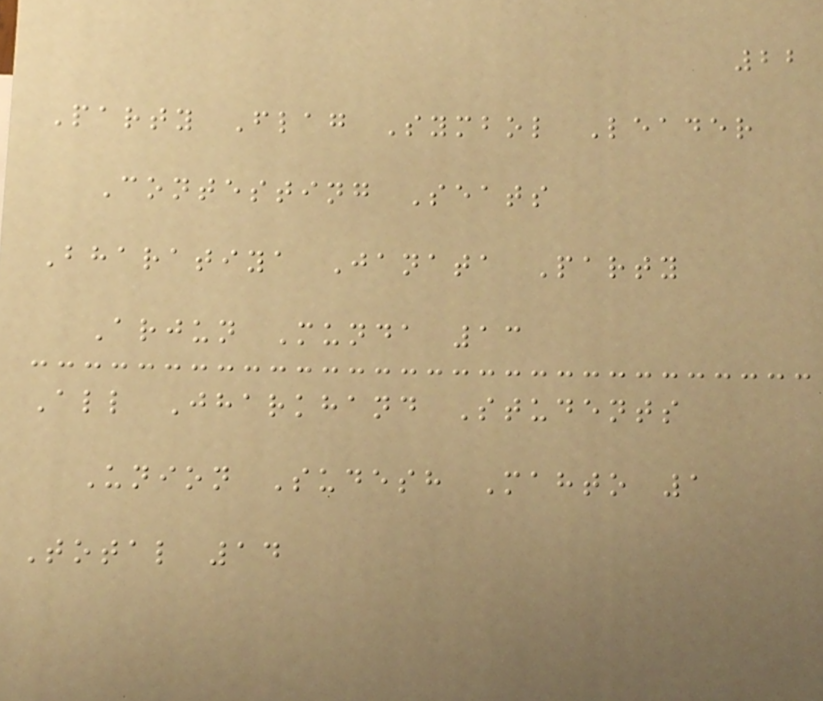22
Party Flag Symbol Leader
Contesting Seats
Bharatiya Janata Party
Arjun Munda 13
All Jharkhand Students
Union Sudesh Mahto 1
Total 14
